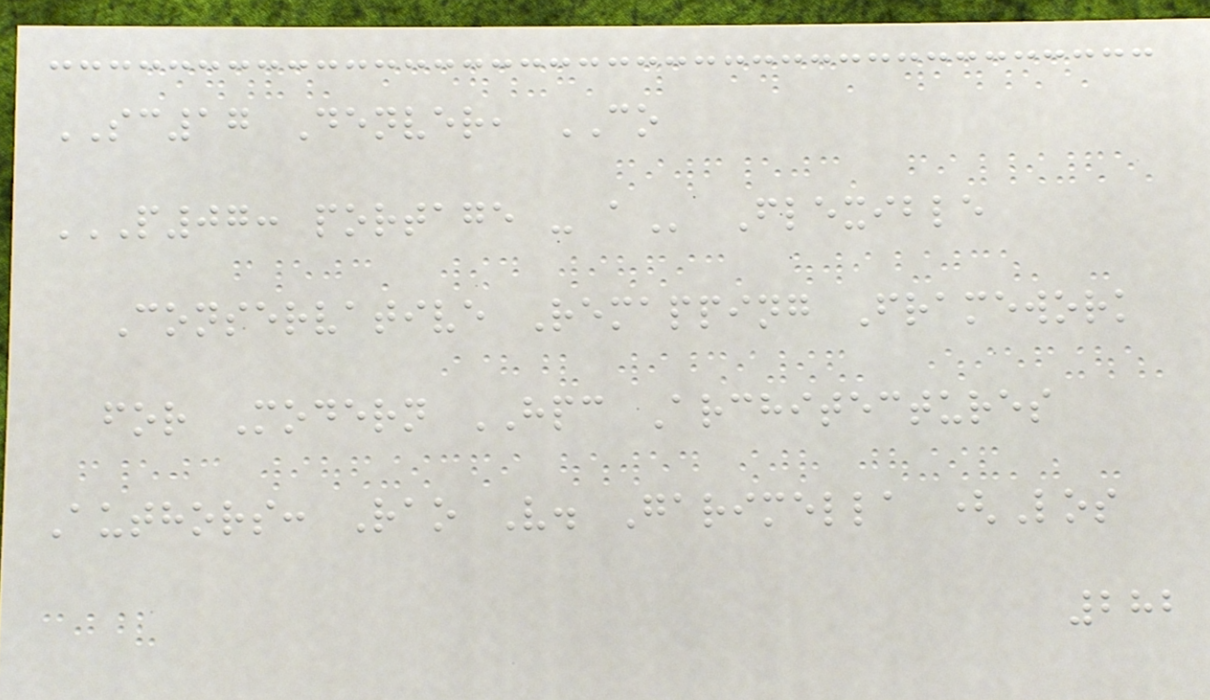SC17 Denver, CO
P07: PORTAGE - A Flexible
Conservative Remapping Framework
for Modern HPC Architectures
Authors: Rao V. Garimella (Los
282
